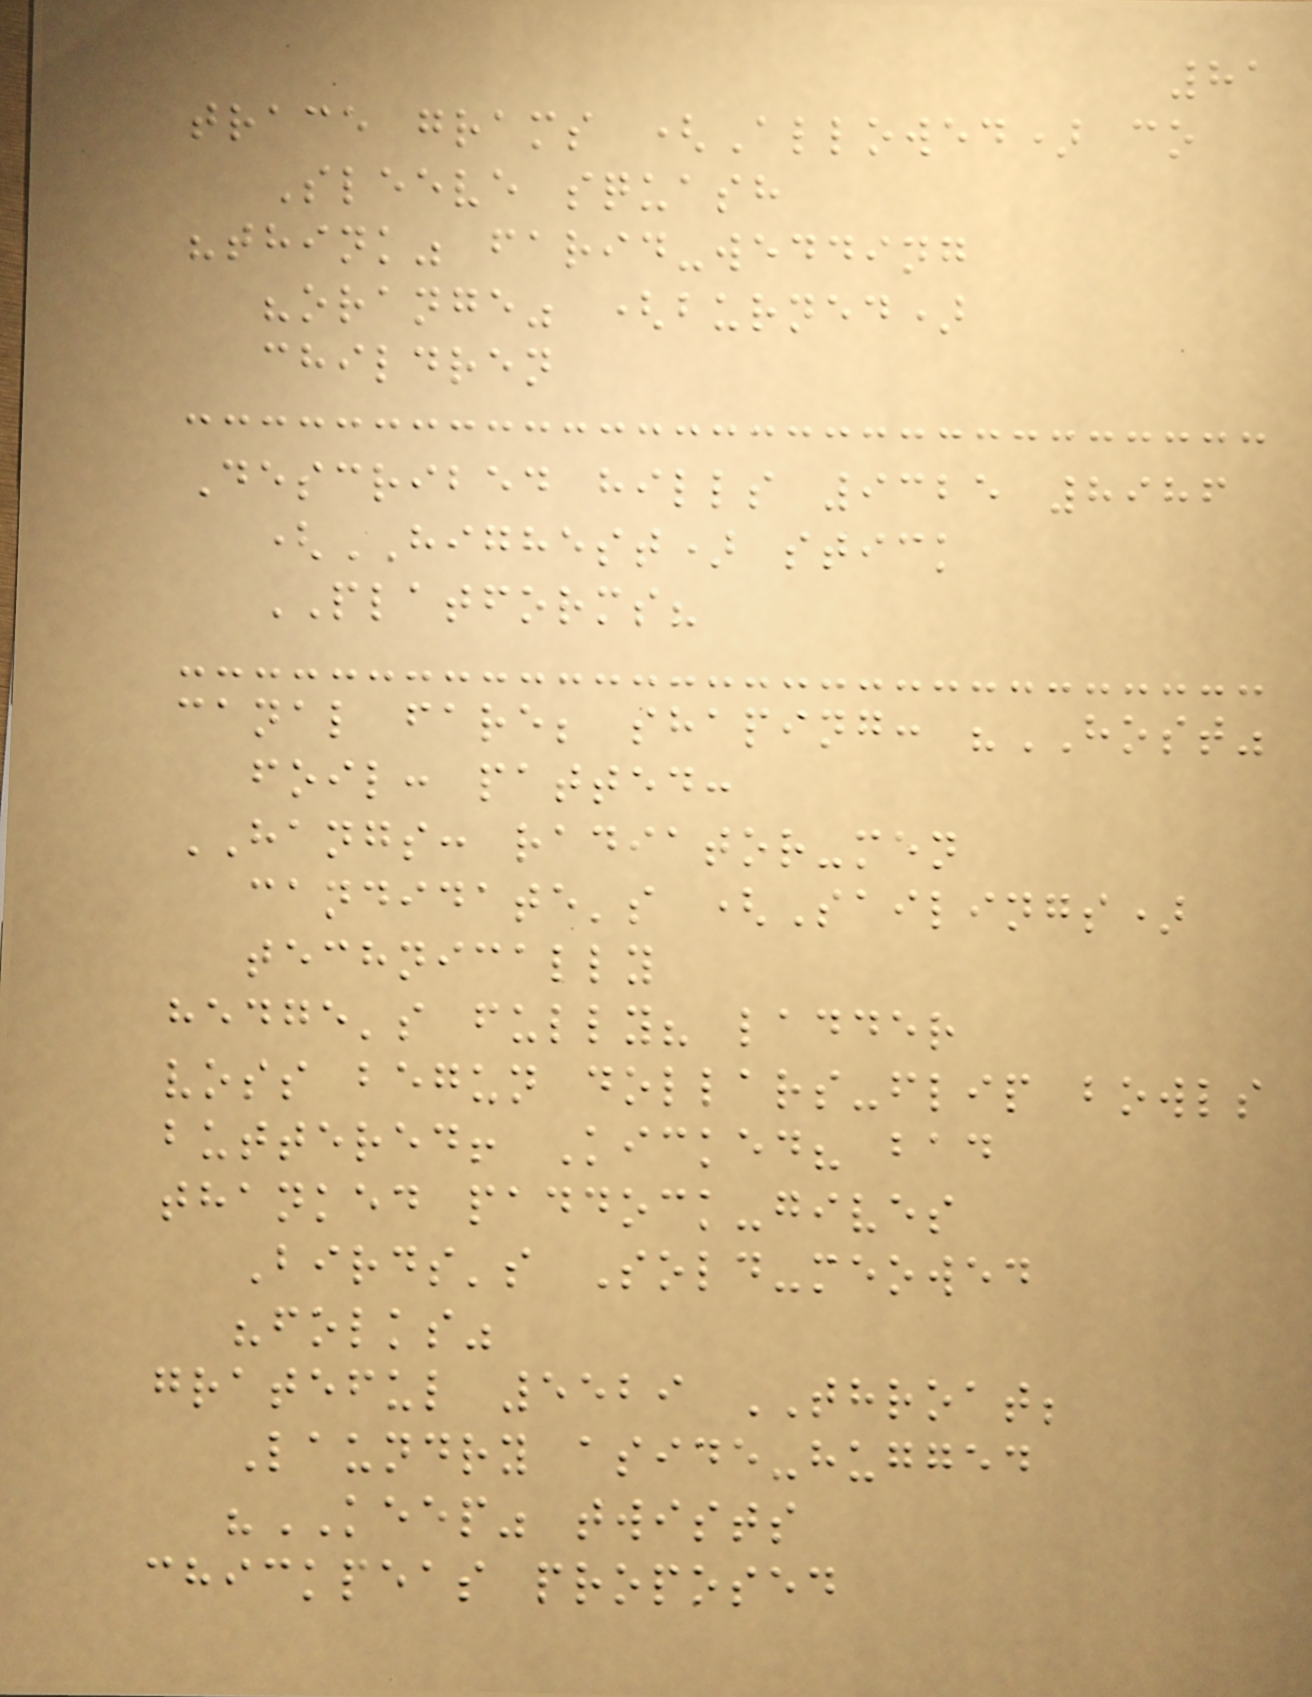81
trace grams (Allowed) co
Sleeve squash
"think" farid-wedding
"orange" (burned)
children
Described hills 9325 8986
(HIGHEST) stick
PLATFORMS?
canal fare; shaping: "HOST"
foil: patted:
HANGS: radiator-men
candidate's (Sailings)
technically
hedge's fully? ladder
voss begun dollars-flip bowls
buttered! Kicked? bad
thanked paddock-gives
Birds's Sold-meowed
"folks"
grateful 5529 THROAT;
Laundry aside-hugged
"KEEP" twists
chickpeas proposed
